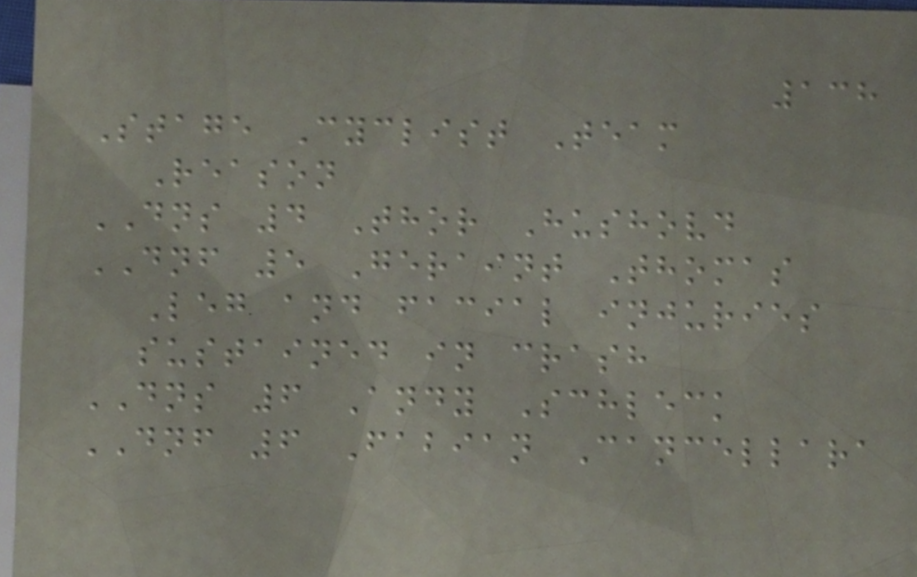138
Stage Cyclist Team
Reason
DNS 4 Thor Hushovd
DNF 5 Geraint Thomas
Leg and facial injuries
sustained in crash
DNS 6 Andy Schleck
DNF 6 Fabian Cancellara
